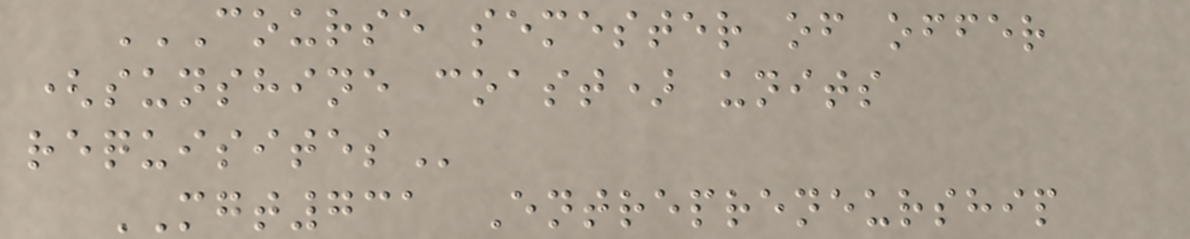COURSE SEMESTER OF OFFER
(SUNSHINE COAST) UNITS
REQUISITES
MGT731 Entrepreneurship
